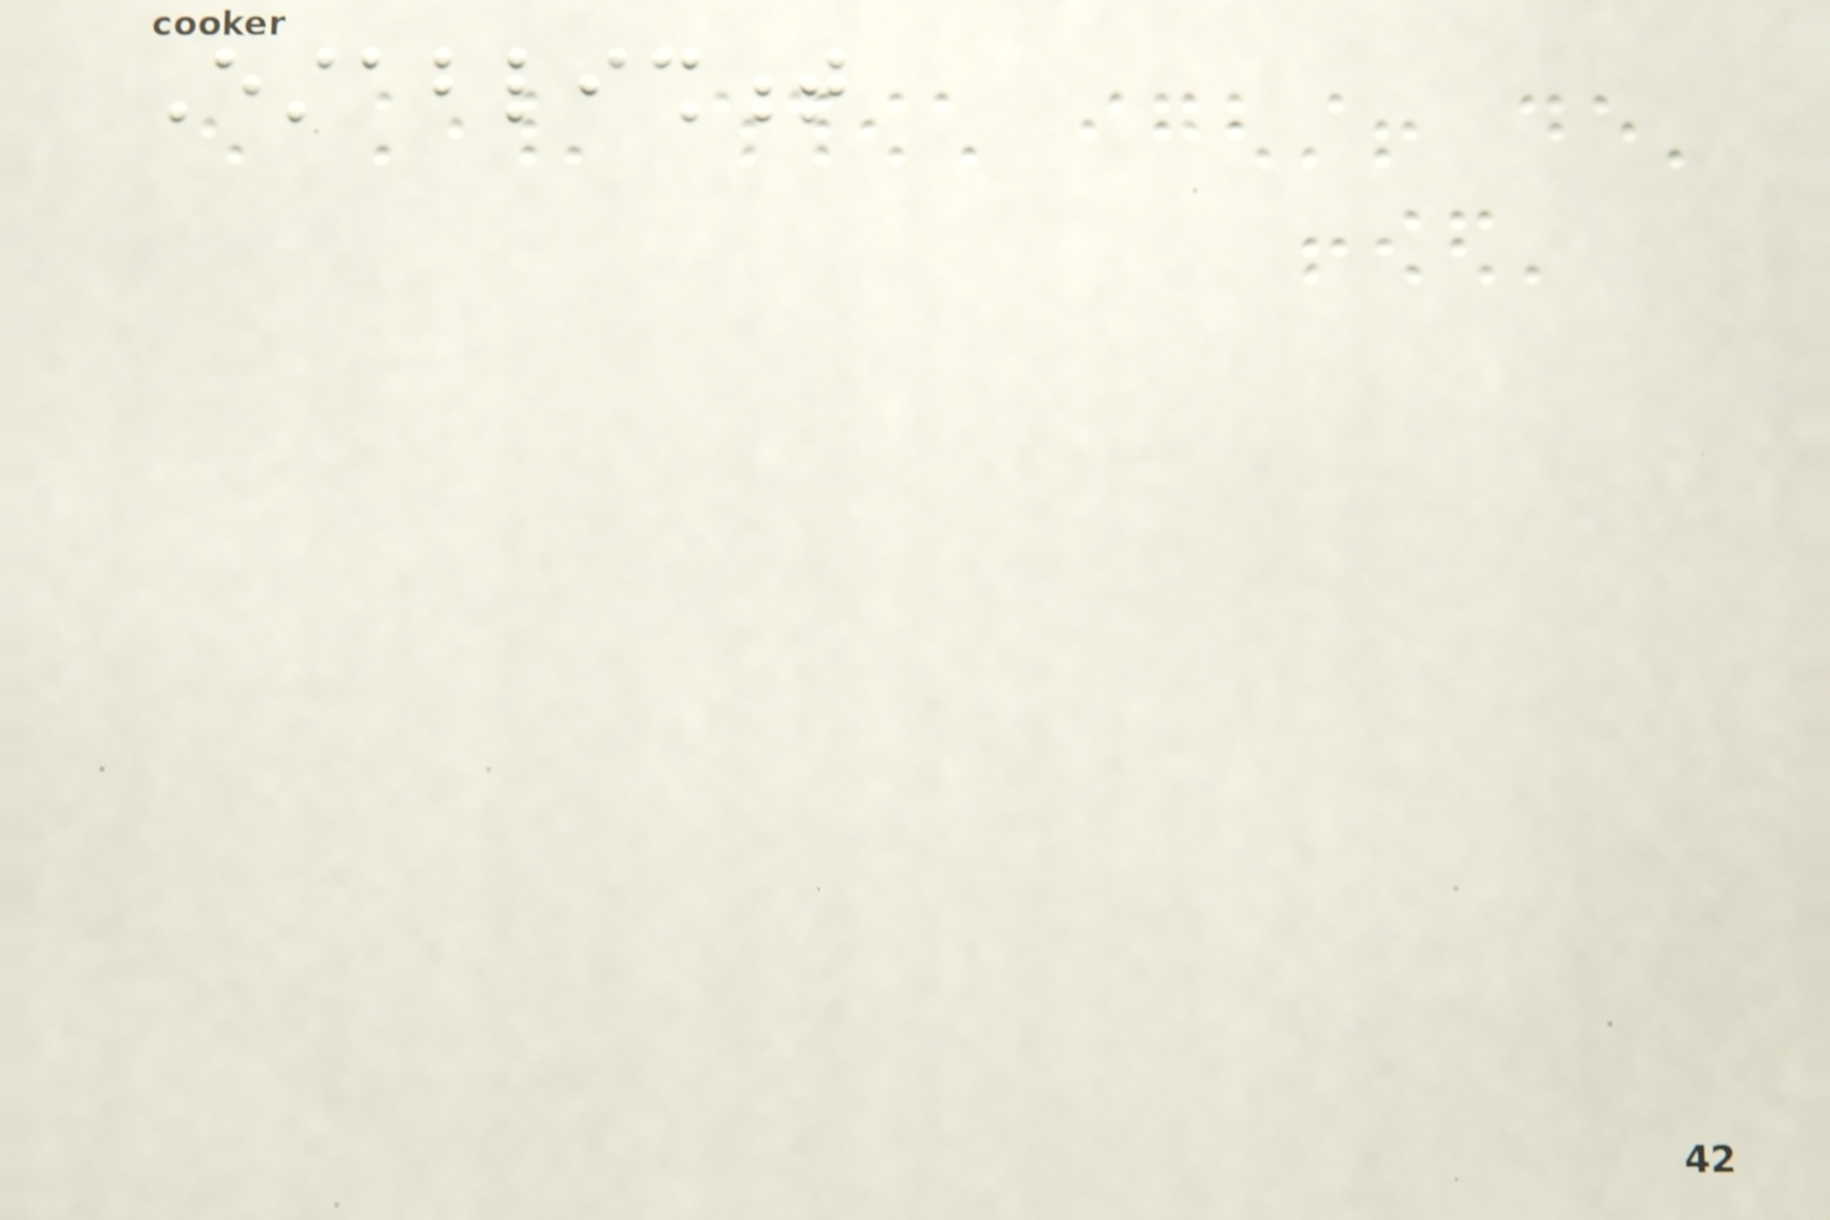Establishment
